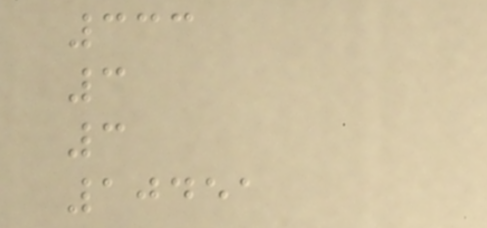333
3
3
10451
